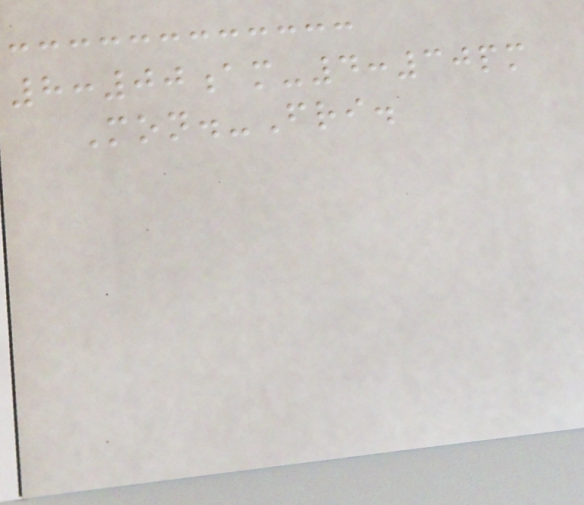8:00am-4:30pm
Mon.-Fri.
